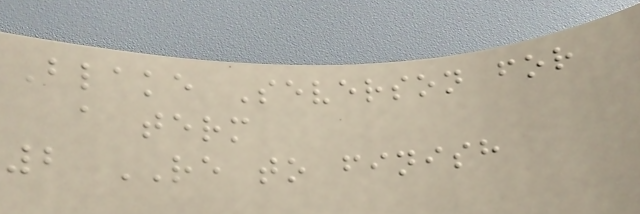Blake Severson for
a term
2 RE to finish
